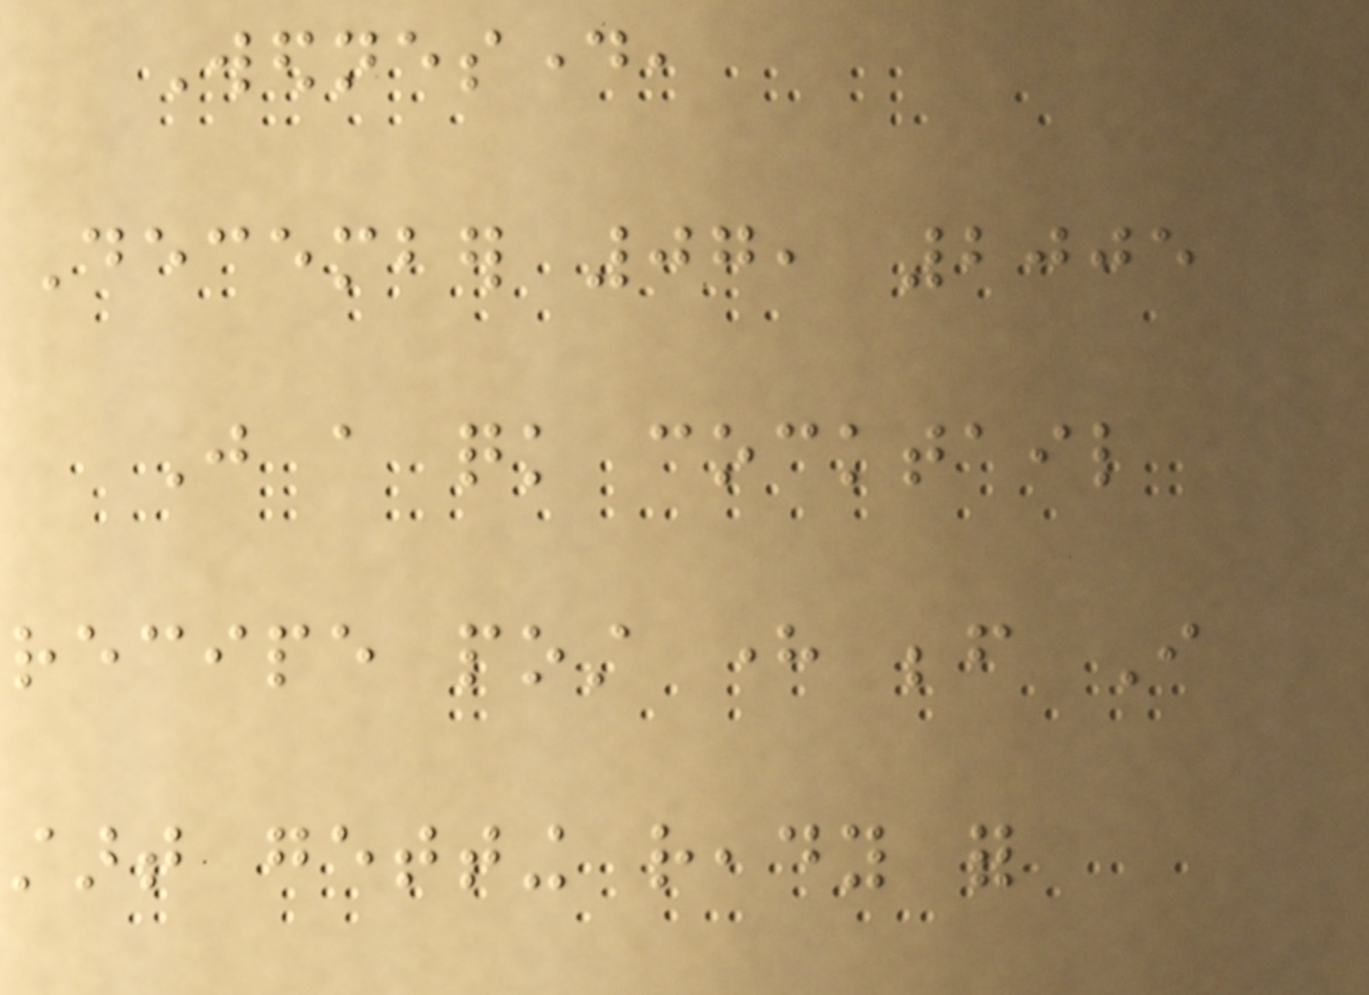Wednesday,
December 07, 2005
Just a quick cocktail
recipe post here before I
start getting ready for
